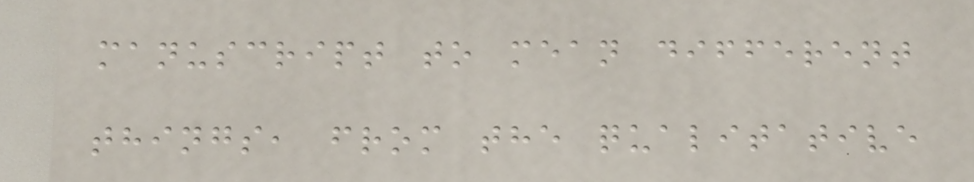manuscript to mean different
things, from the qualitative
